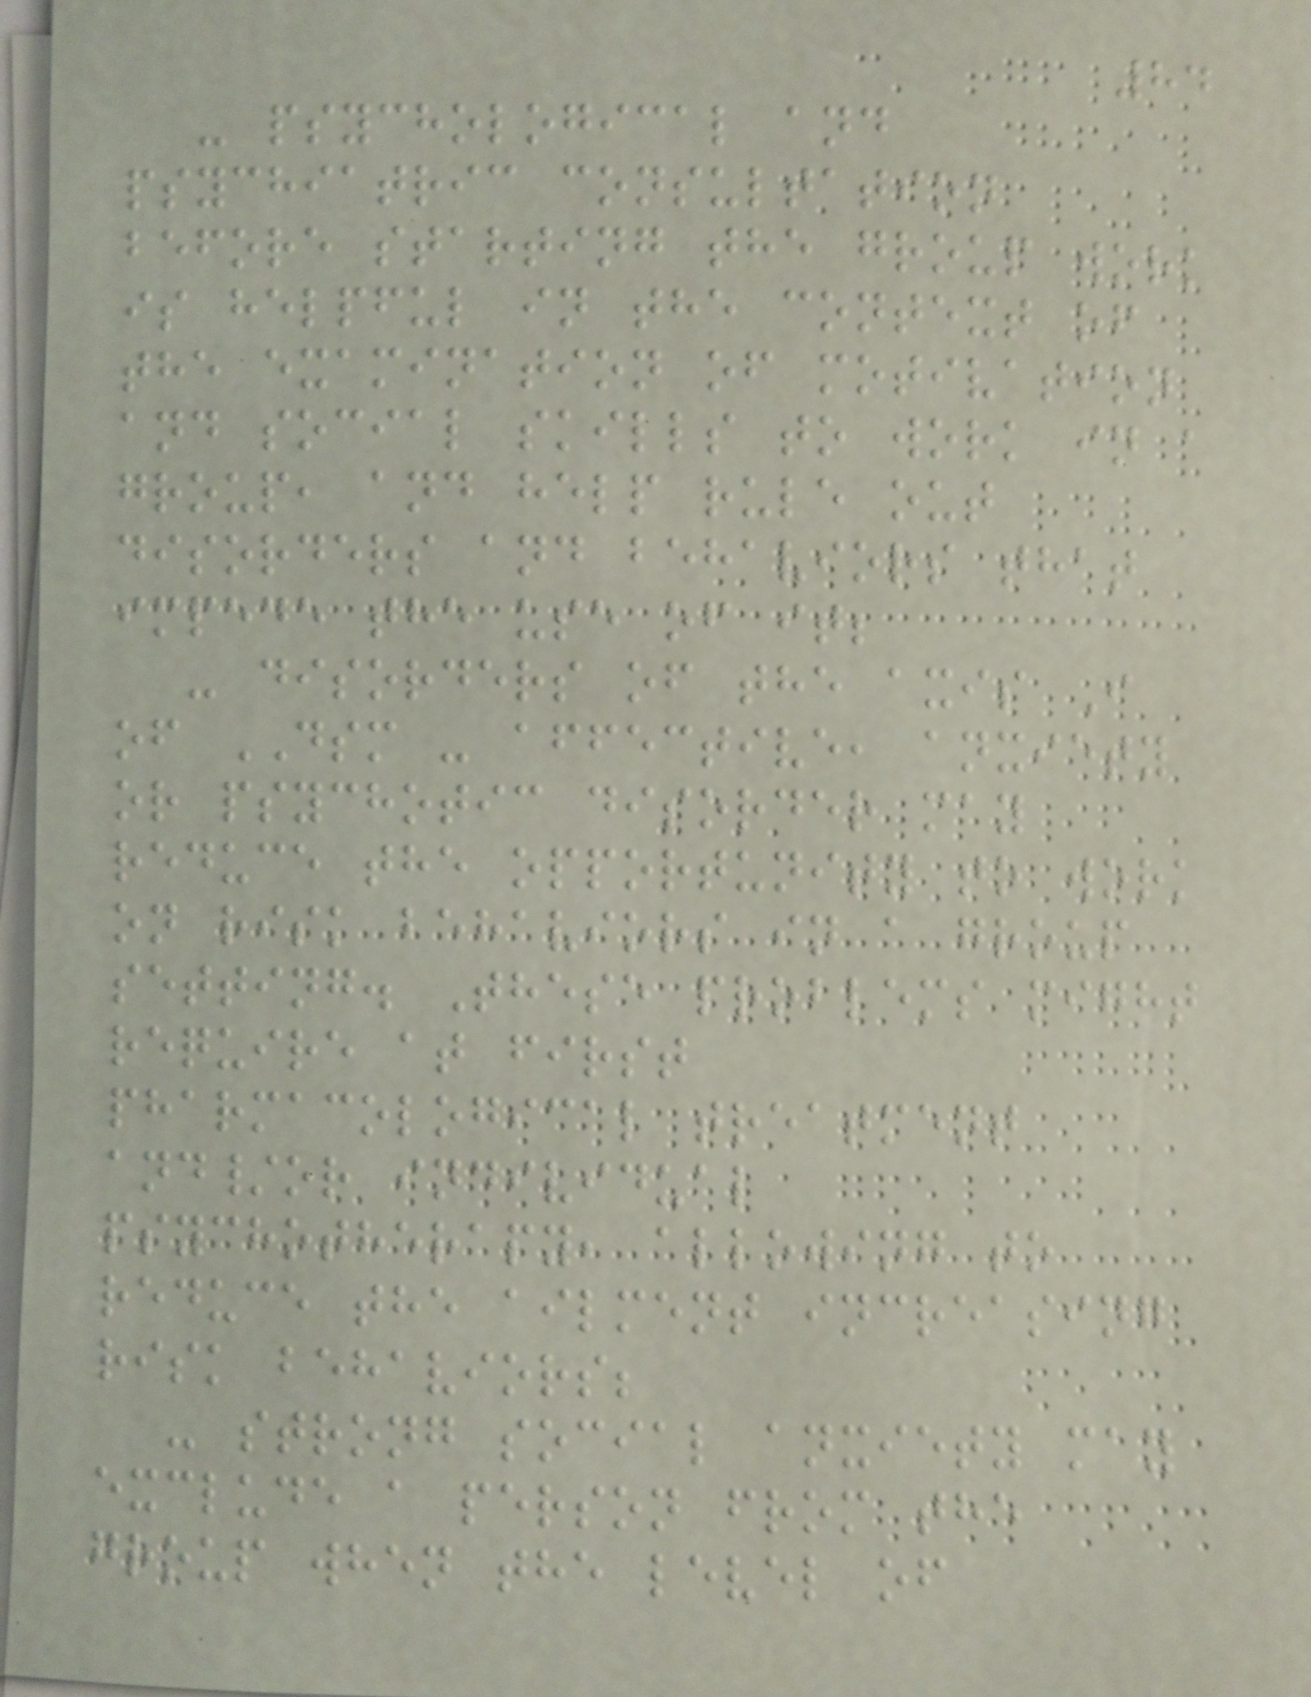84
- psychological and
psychiatric consultation
before starting the group work
is helpful in the context of
the examination of motivation
and social skills to work in a
group, and help rule out
disorders and behaviors that
impede the use of it;
- disorders of the axis I
of DSM - affective, anxiety
or psychotic disorder may
reduce the opportunity to work
on risk behaviors in a group
setting. These problems might
require at first
pharmacological treatment
and/or individual
psychotherapy, allowing to
reduce the ailment increasing
risk behaviors;
- strong social anxiety may
exclude a person from the
group when the level of
